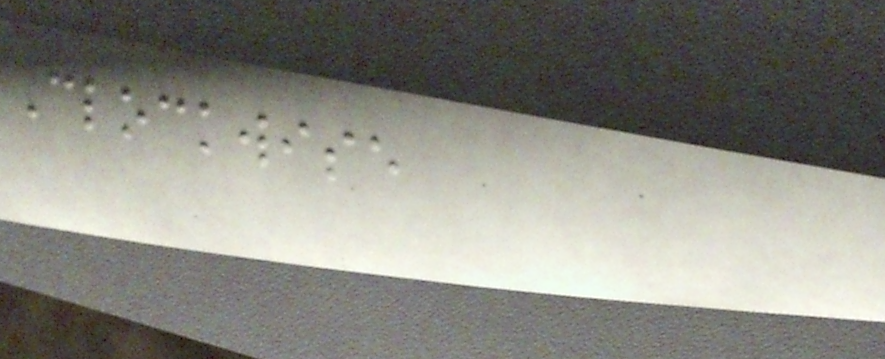Clockwise
